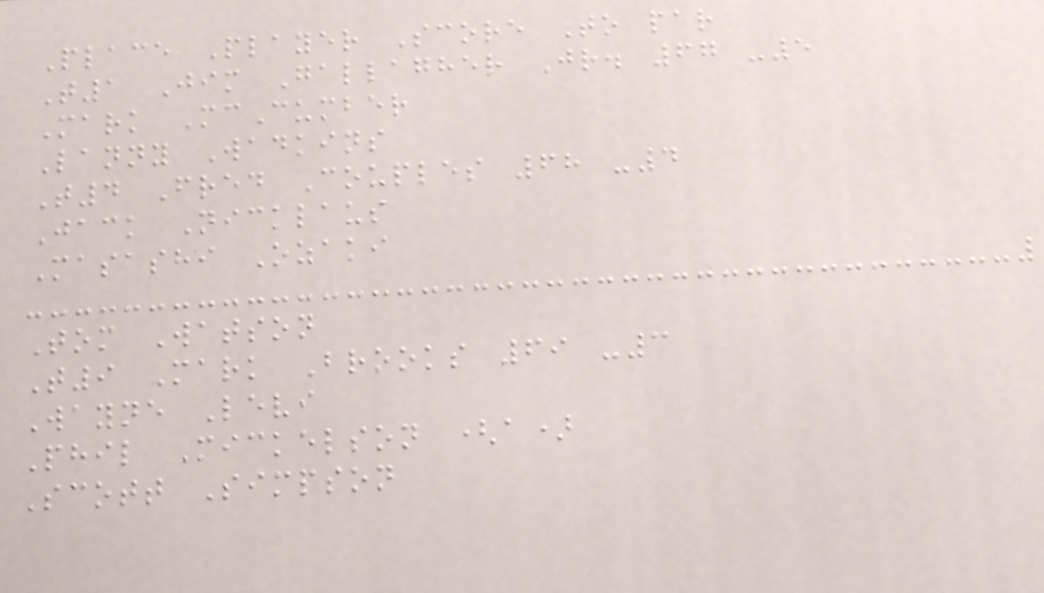Place Player Score To par
T1 Jim Gallagher Jr. 67 -5
Mark McCumber
Lanny Wadkins
T4 Fred Couples 68 -4
Jack Nicklaus
Masashi Ozaki
Tom Watson
T9 Mark Brooks 69 -3
Wayne Levi
Phil Mickelson (a)
Scott Simpson
